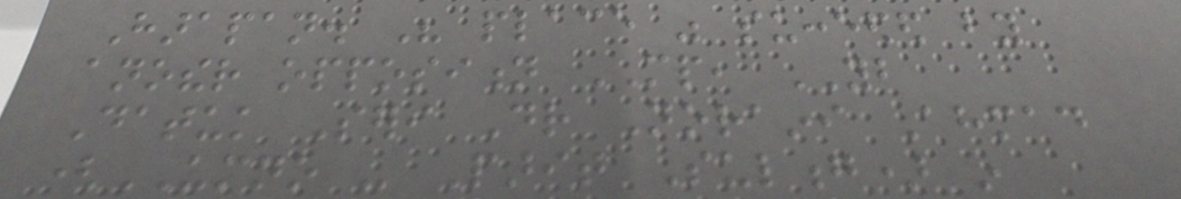Harapan. His place was succeeded by
another opposition MP, YB
Datuk Seri Dr Noraini Ahmad
(UMNO - Parit Sulong) in
